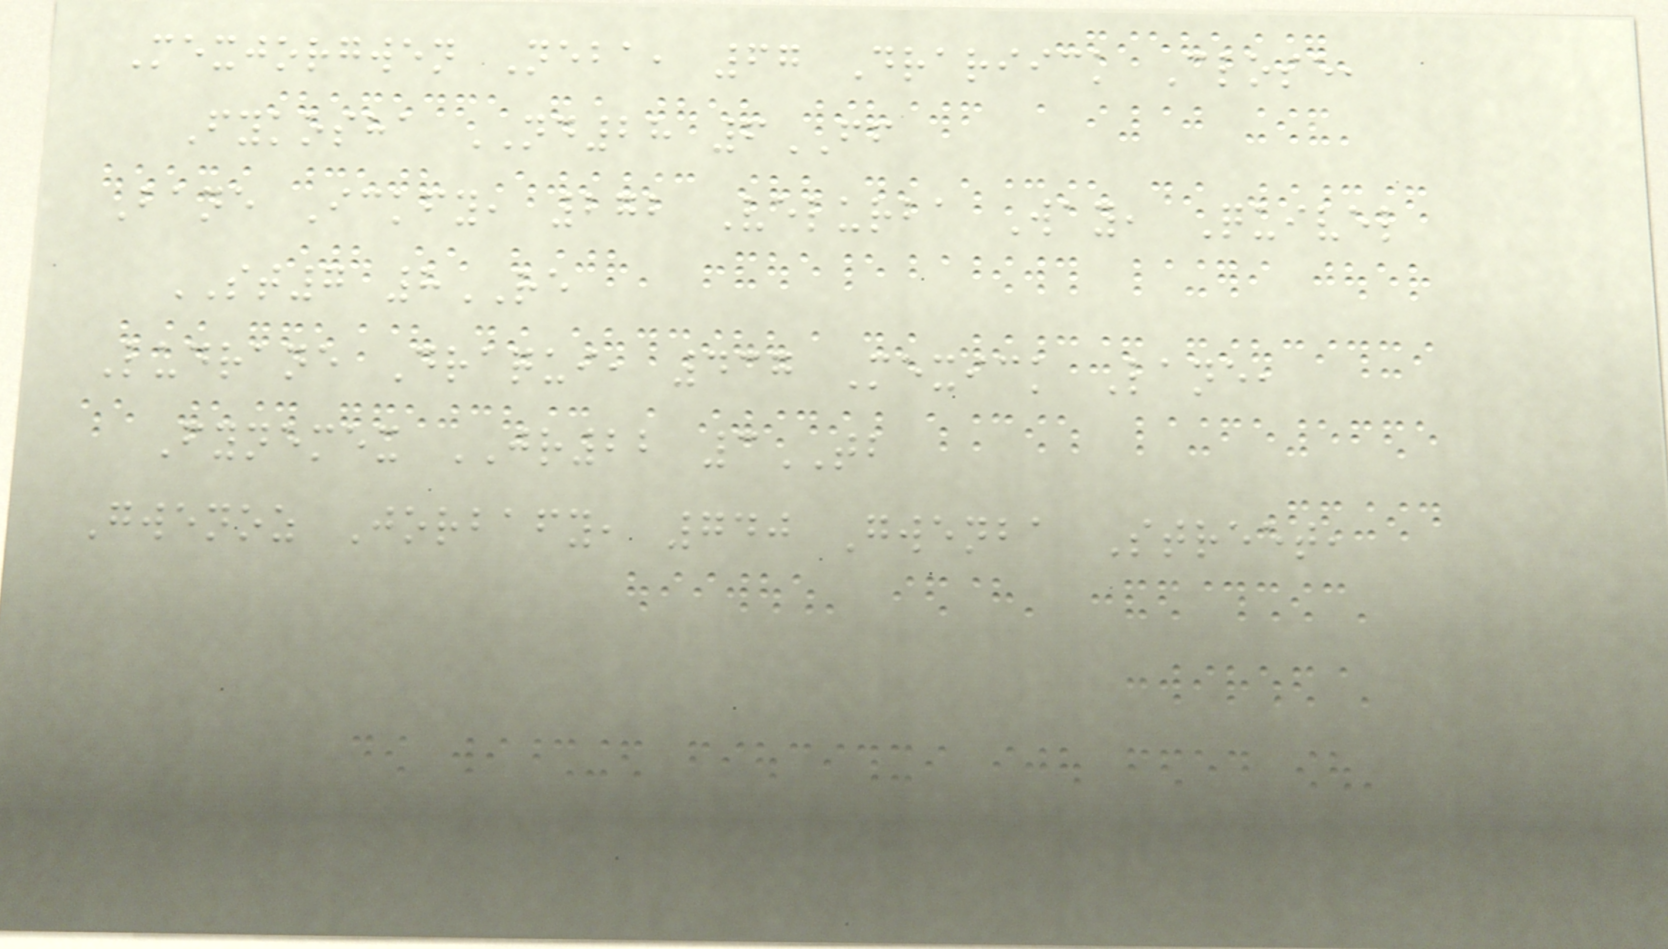Mexjorgwen Neba, 67 Drariick Close,
Fykosha ND28 6FF
Bane Ickfy, 272 Velurba Way, Quivel
ST7 8RE
Ludrane Draqui, 437 Mexick Lane,
Fynemex JR22 3TB
Gwenoz Jorbafy, 740 Gwenba Street,
